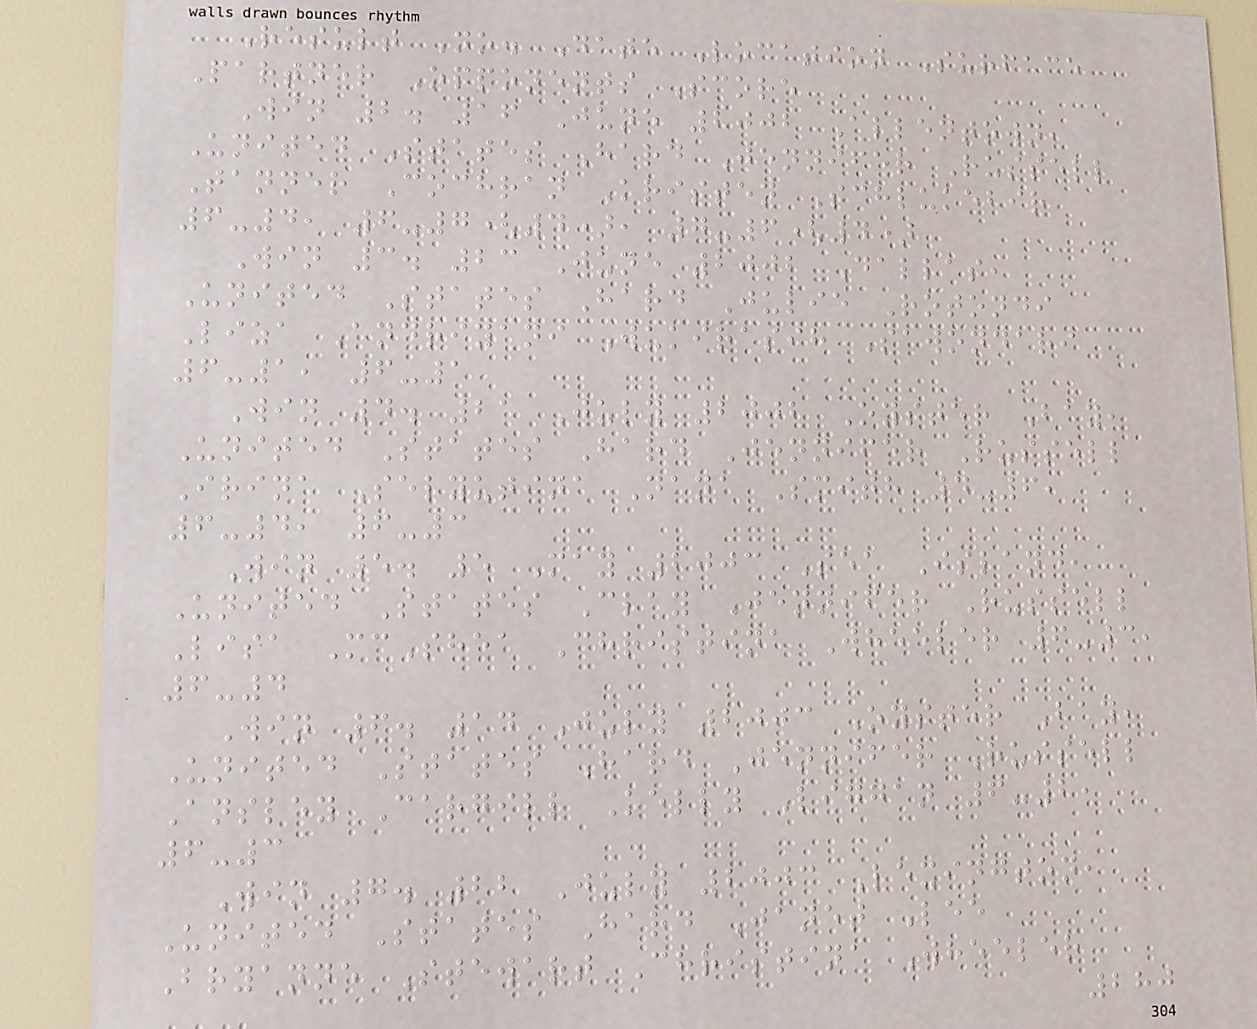Result No. Date Location Surface
Partner Opponents Score
Win 2. 16 June 2002 Allentown,
United States Hard Jennifer Russell
Tanner Cochran Kristen Schlukebir
6-4, 6-7(4), 7-6(4)
Win 3. 23 June 2002 Dallas,
United States Hard Julie Rotondi
Liza Andriyani Wukirasih Sawondari
6-1, 6-1
Win 4. 21 July 2002 Oyster Bay,
United States Hard Jennifer Russell
Irina Selyutina Nana Smith 4-6,
6-4, 6-3
Win 5. 5 May 2003 Sea Island,
United States Clay Jennifer Russell
Lisa McShea Christina Wheeler 6-3,
6-4
Win 6. 14 July 2003 Oyster Bay,
United States Hard Jennifer Russell
Ansley Cargill Kelly Liggan 6-2,
6-3
Win 7. 22 July 2003 Lexington,
United States Hard Janet Lee
Bryanne Stewart Christina Wheeler
280
